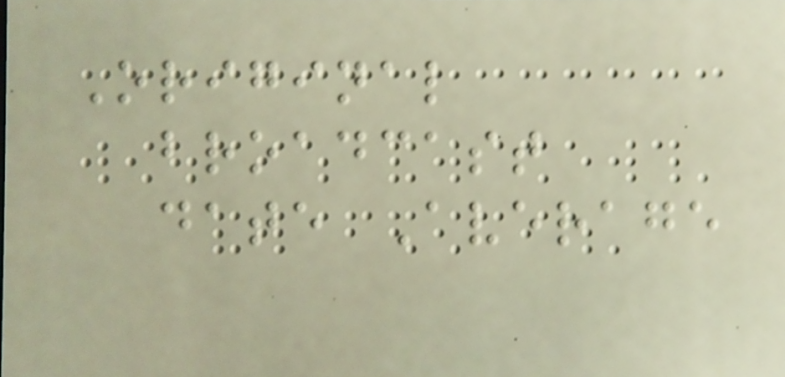Original
broadcast
date Average
